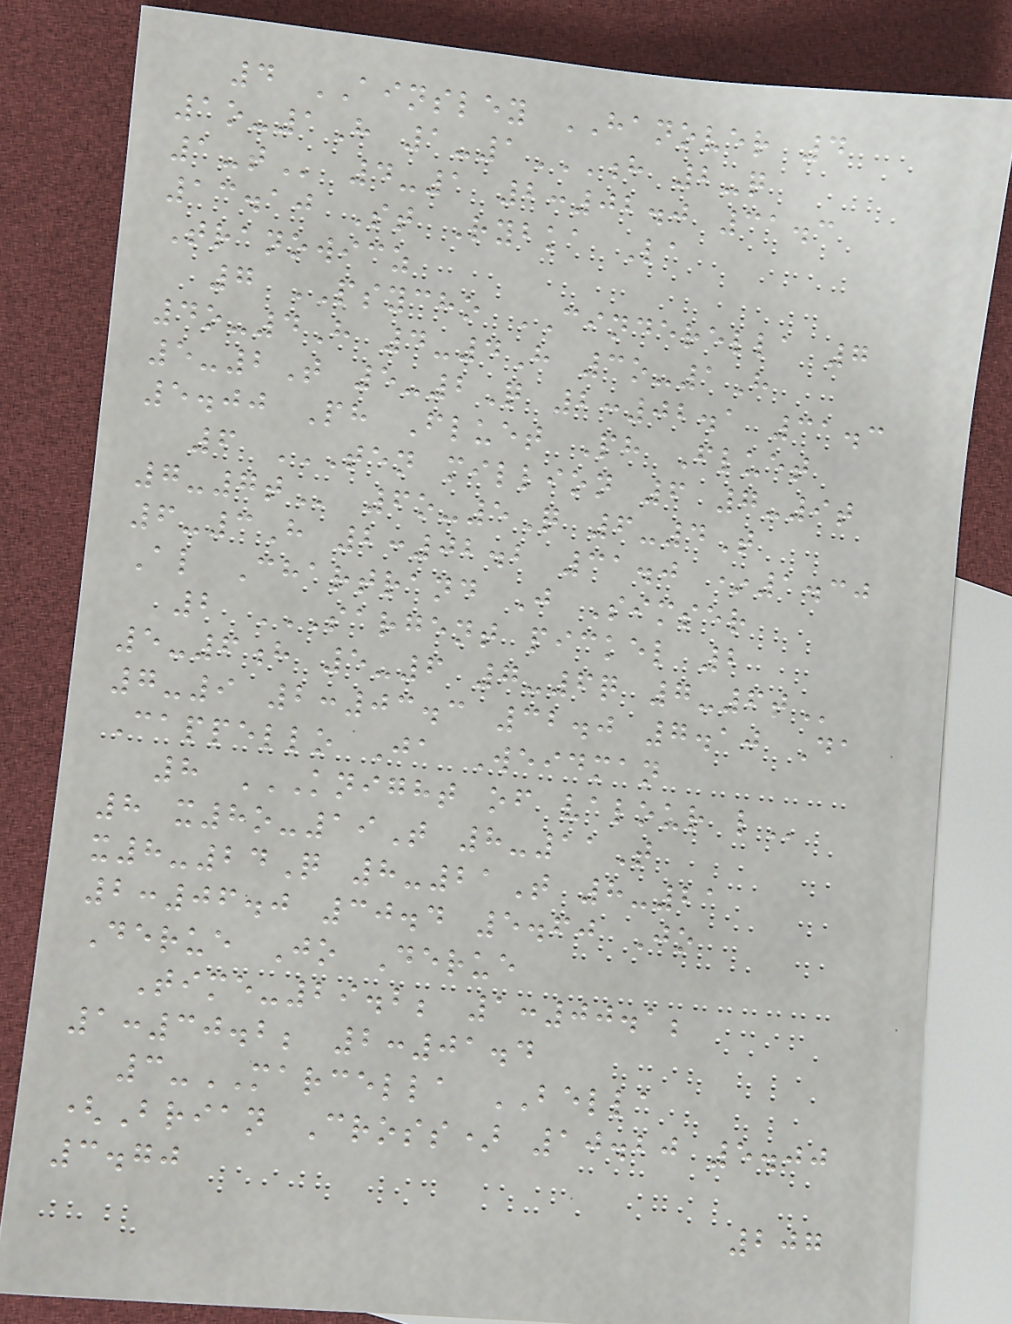4 AINSLEY HANOVER 4
1o-1H 1-1H 2-Q
1-T 4-1 2:02.0 31.3
13.10 St Rybka La
Tranowicz
7 PSYCHO CINDERELLA 7
4o-4H 4-4H 3o-1H
5-2T 5-2Q 2:02.1 31.3
5.00 Ph Fluet Ph Fluet
6 TEN MILLION 6 7-9T
7-7T 6o-5Q 6-4T
6-3H 2:02.2 31.0 *1.30
Al Chartrand J Simser
2 SARGENT PICKEL 2
5-6H 5-6 7-6Q 7-6T
7-9 2:03.3 32.0 7.10 Da
Cappello Ja Weidman
8 KNIGHT OF VALOUR L
8 x8o-19T 8-11T
x8-24Q 8-21T 8-21
2:06.0 30.4 5.60 Jo
Derue Jo Derue
Time-29.2; 1:00.1;
1:30.2; 2:01.4
3-MARCELLA BELLA
(Brian Cross) 10.20 5.00
3.70
207
